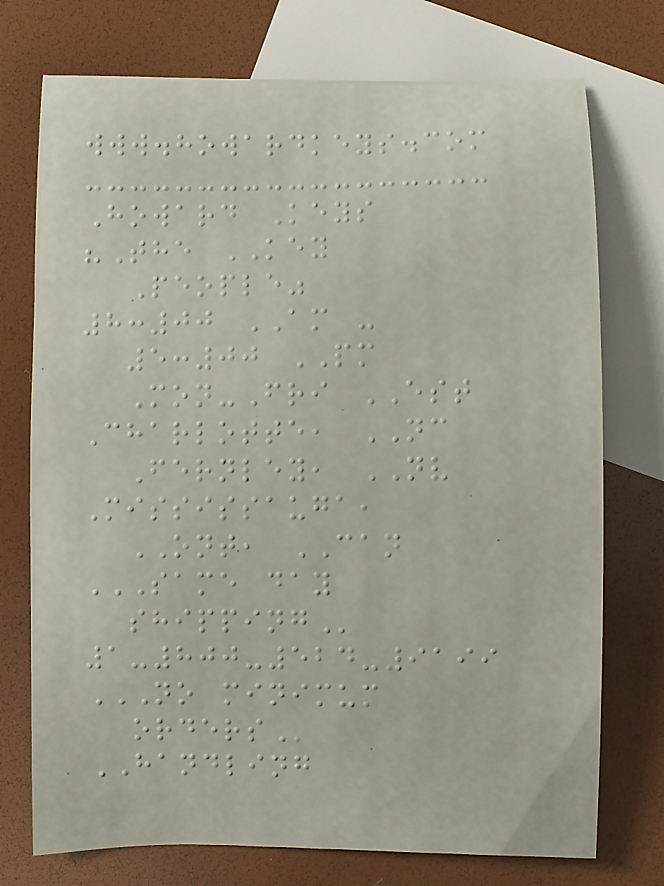www.howardkeys.com
Howard Keys
"The KEY
People"
8:00 AM -
5:00 PM
Mon-Fri EST
Charlotte, NC
Fernley, NV
Mississauga,
ONT, CAN
SAME DAY
SHIPPING
1-800-524-9199
NO MINIMUM
ORDERS
HANDLING
